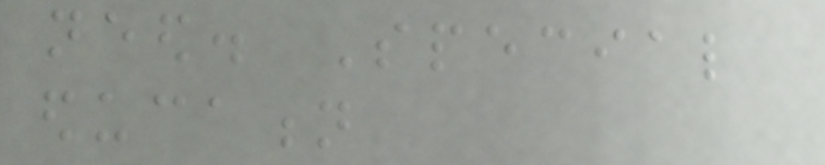need. Special
education
